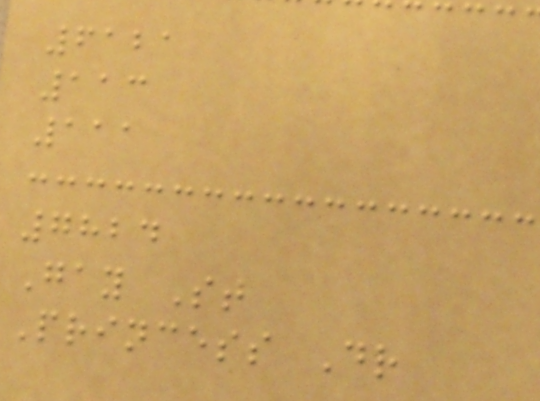6121
113
111
7824
Gay St
Princess Dr
